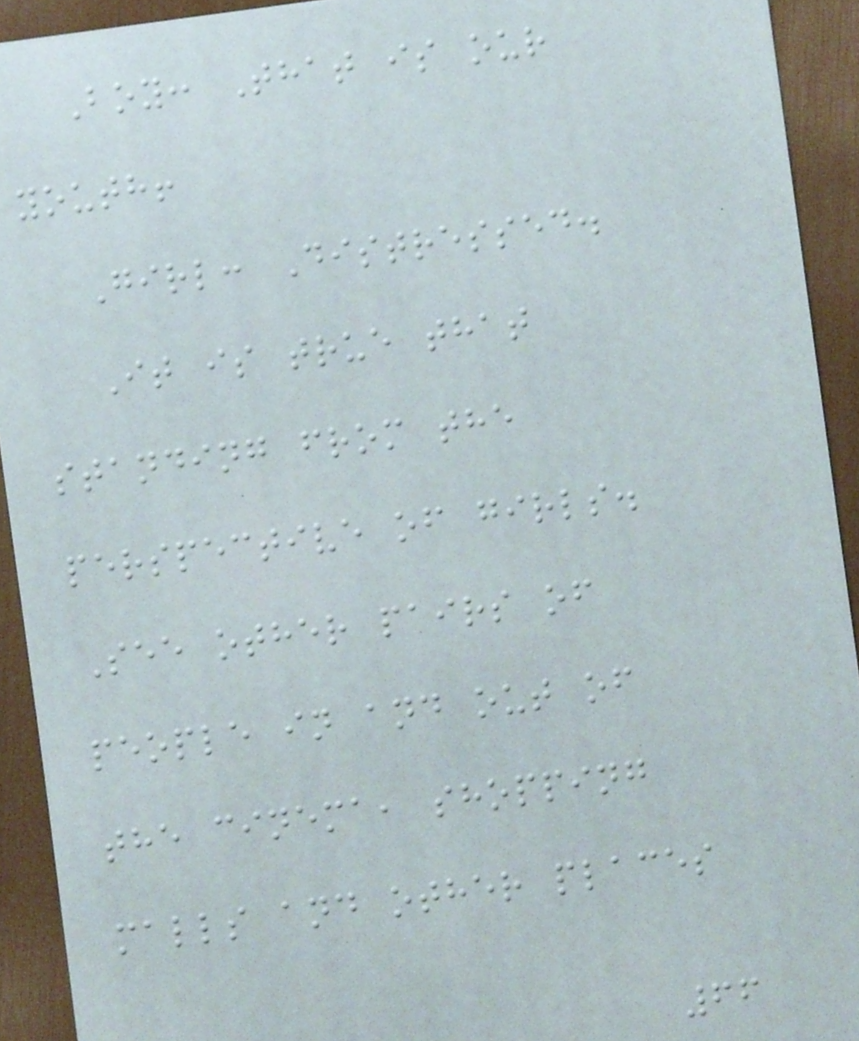Boy: That is our
youth!
Girl: Distressed.
It is true that
standing from the
perspective of girls.
See other pairs of
people in and out of
the cinema, shopping
malls and other places
66
